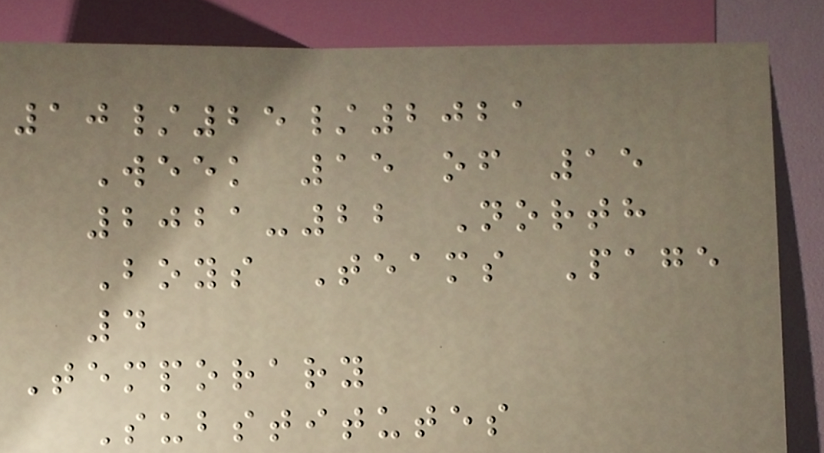10/25/2021
Week 15 of 15
2021-22 North
Boys Teams Page
4
Temporary
Substitutes
